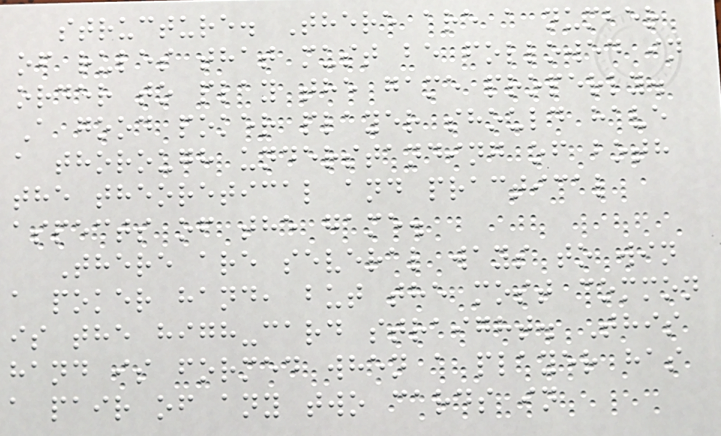structure. There are a number
of rules that must be followed in
order to play the game properly.
A good poker player should have
a thorough understanding of both
the theoretical and practical
aspects of the game.
There are several ways to win
a poker hand, but the most common
is the high-card straight. This
hand is formed when a player has
a pair of any two cards in
